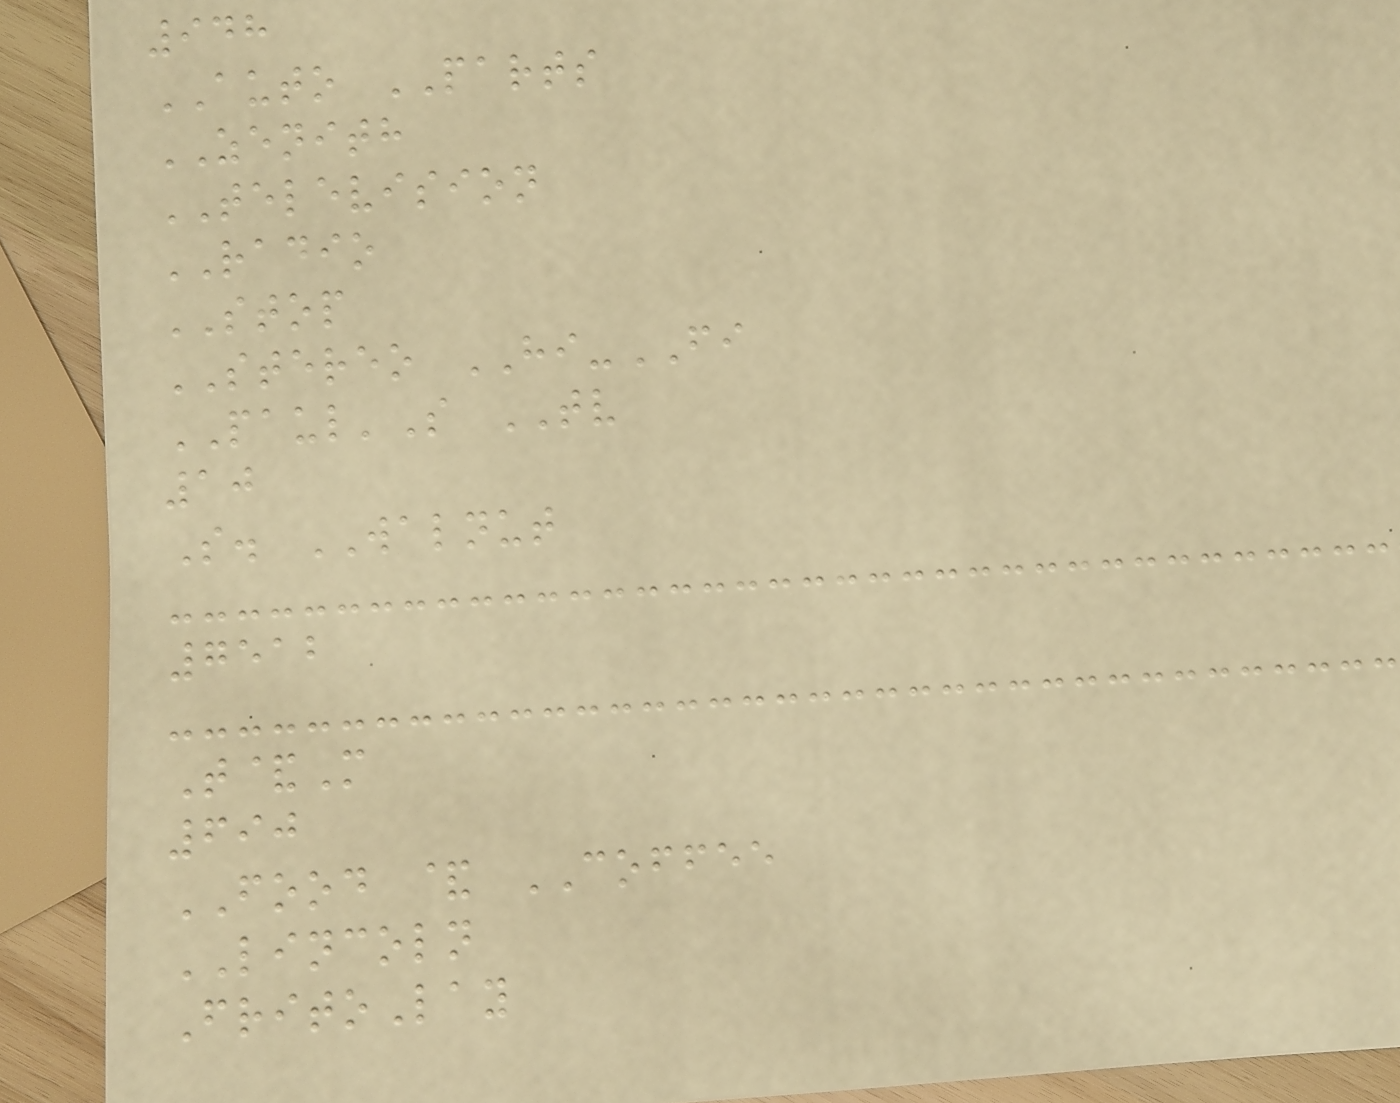948
AUTO PARTS
ZENITH
TELEVISION
RADIO
STOP
STEREO HI-FI
PAUL'S TV
10
S. WALNUT
7512
T&M
690
FOOD & COFFEE
LINCOLN
FritoLay
